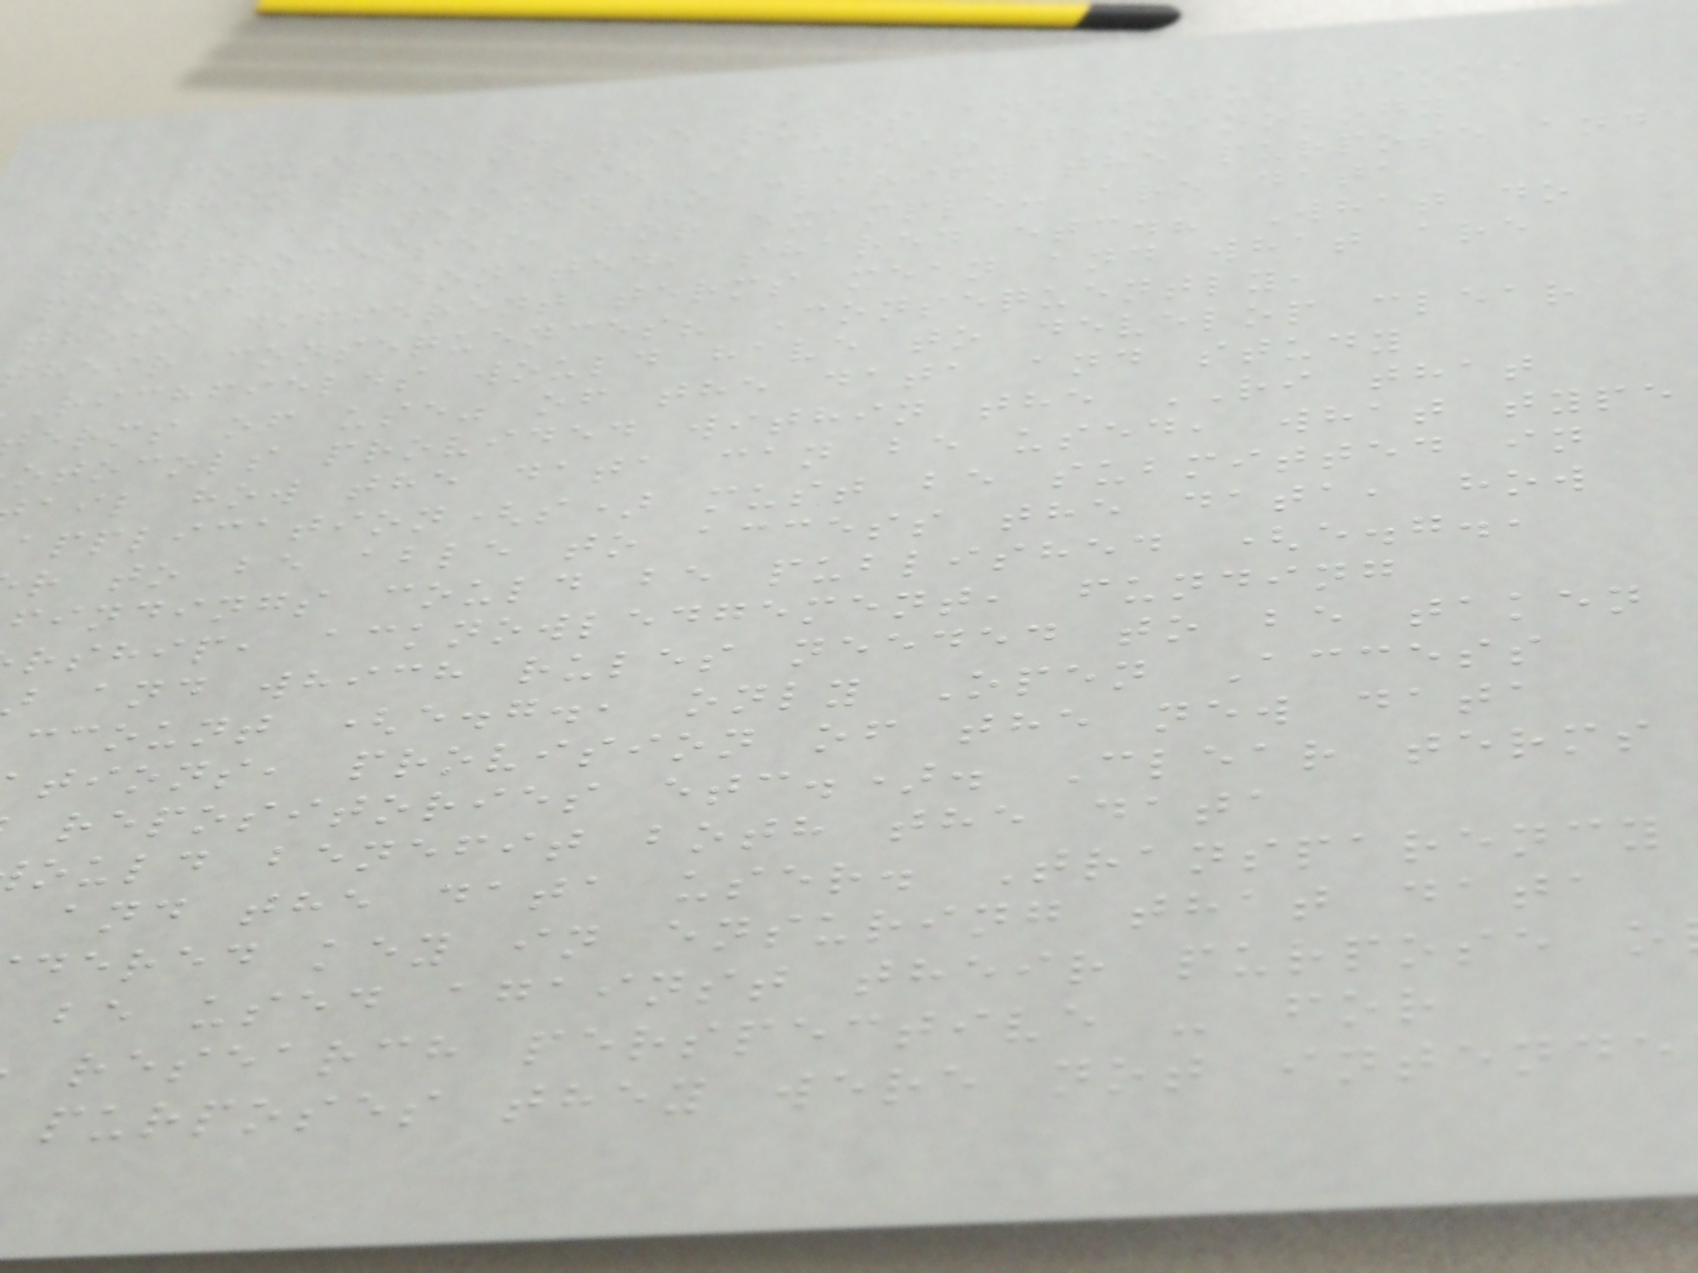focussed on the rules and regulations
within the RI. A clear terminology
would be needed to clarify the purpose and
the processes, for example: are data
provided, donated, shared etc.? What do
these different terms mean and what are
heir consequences? Consequently,
richfields would have to develop clear
erms of use" of the data and study
otocols provided within the RI that
ail how the data can be used, what type
application(s) must be submitted in
r to be able to access the data, how
findings could be published (e.g.,
rship, acknowledgement, funding
and which rules needed to be taken
ccount (e.g., only Open Access
tions, provision of the new data
repositories etc.). Clear terms
ould benefit both the data
and the data user. Transparency
dered key in ensuring that data
be used against their purpose o
research perspective - for
purposes they were not intende
